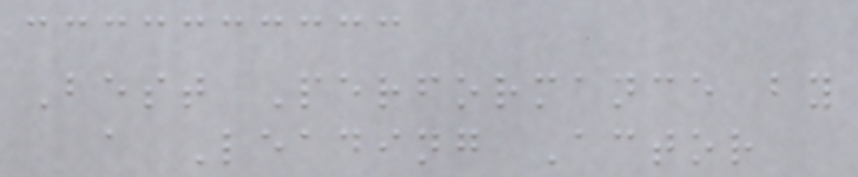Best Performance by
a Leading Actor
